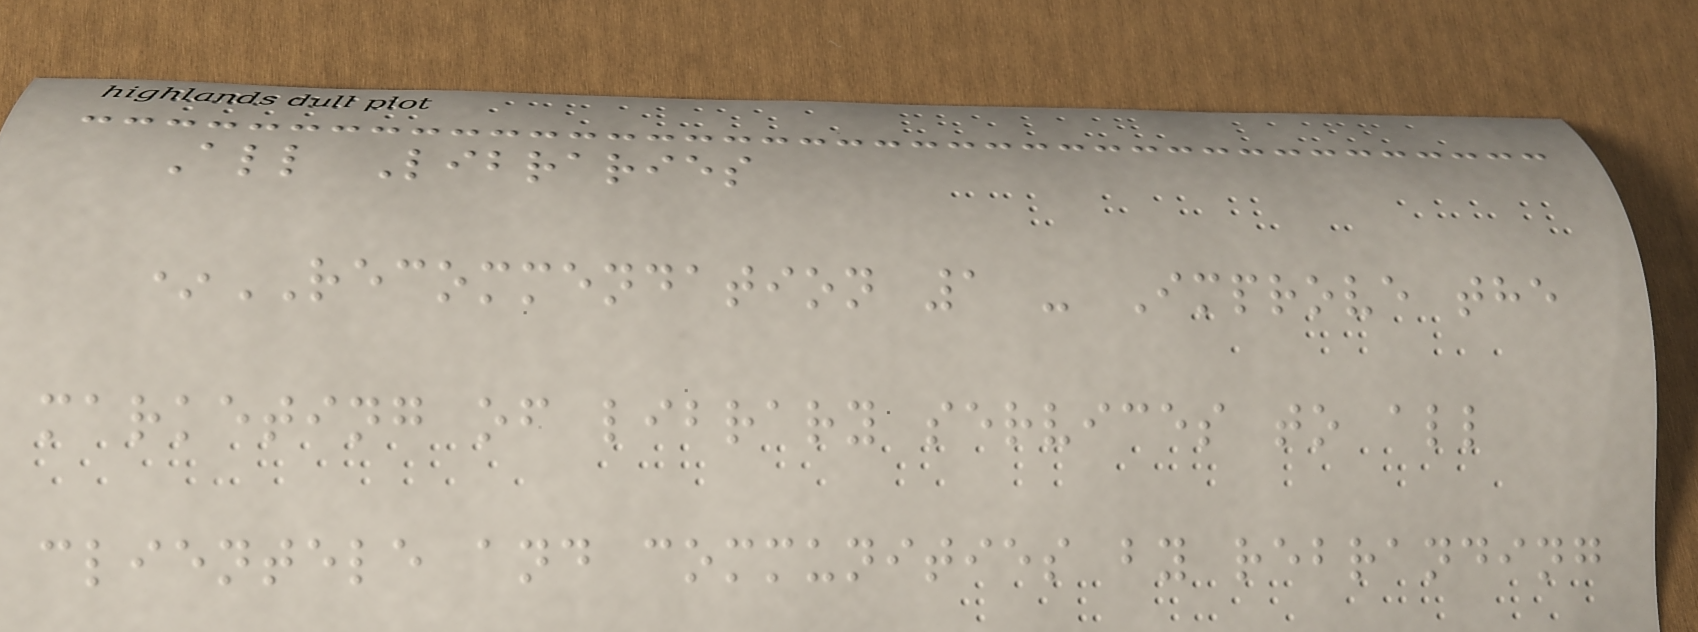All Libraries
*RECOMMENDATION 1 - Improve the
marketing of library services to all
clientele and communities by rebranding
